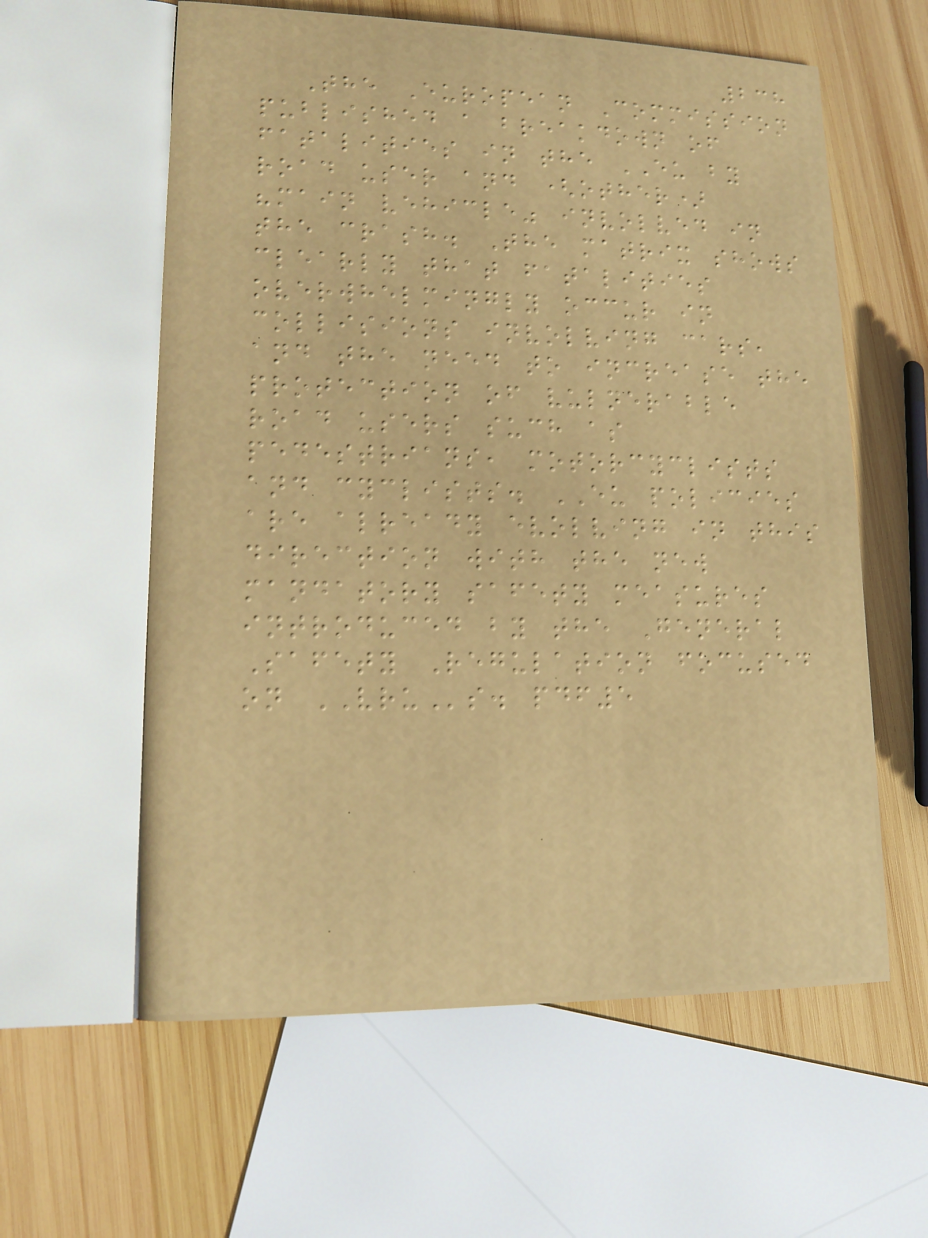238
The European Commission
published a breakdown of
fatalities in the EU by
road user and (other)
"main vehicle" involved in
the crash. The matrix shows
clearly that fatalities
overwhelmingly occur in
collisions involving cars,
and the need to increase the
protection of vulnerable
road users such as
pedestrians, motorcyclists
and cyclists. EU policies
are already evolving in this
direction with the new
mandatory safety measures
introduced by the General
Safety Regulation focused
on VRUs. pdf5
